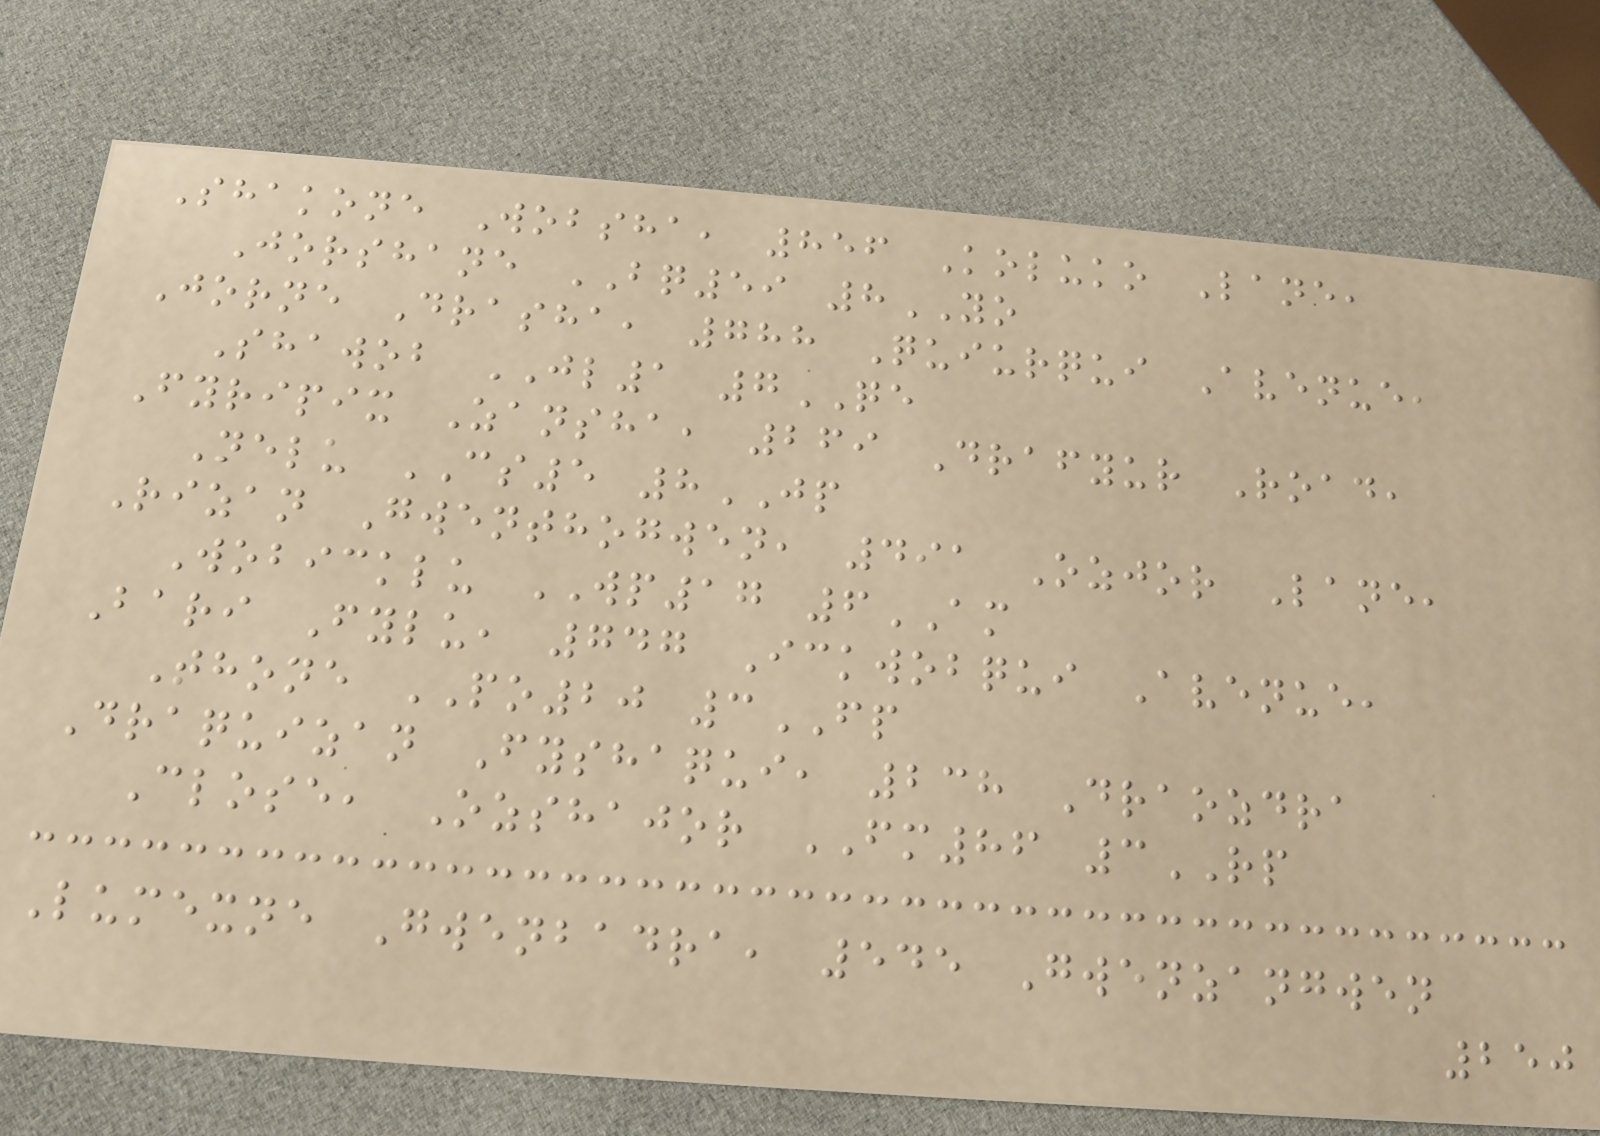Shakone Wobsha, 856 Koluko Lane,
Jorshane BQ59 8YO
Jorne Drasha, 788 Quiurqui Avenue,
Shawob JL1 7QE
Fyripix Zansha, 269 Drafyur Road,
Nelu CS5 8JP
Rizan Gwenthogwen, 491 Ozjor Lane,
Wobicklu WP17 6AM
Bari Fylu, 747 Ickwobqui Avenue,
Thone PO20 3FP
Draquizan Fyshaqui, 238 Draozdra
Close, Ozshajor FM86 3RP
Lumexne Gwenbadra, 545 Gwenzangwen
250
